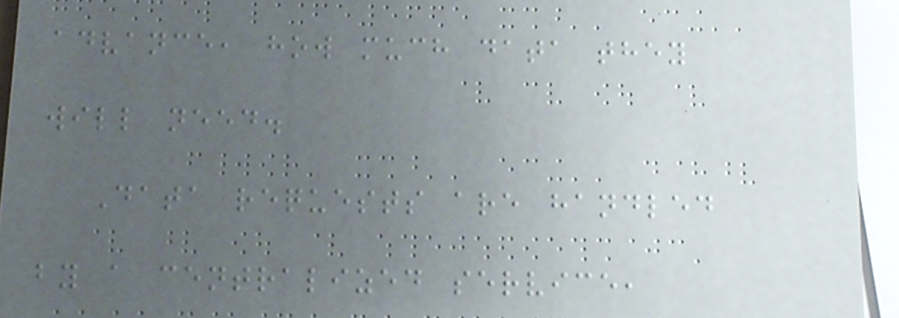advance, how much data they
will need.
Data requests are handled
by a centralized service,
